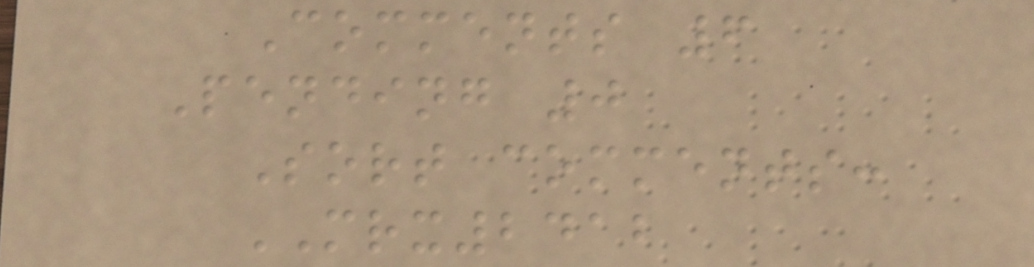Comments 6
Pending 0
Sort comments:
MRX2412
